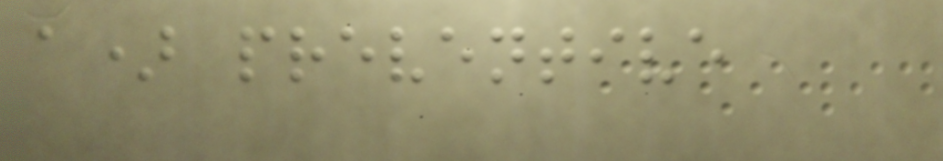a) preventive
